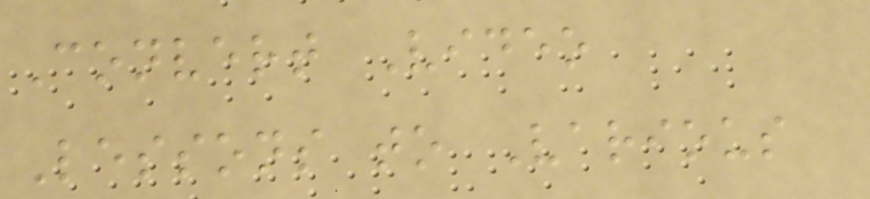Convert Video
Lessons to Various
